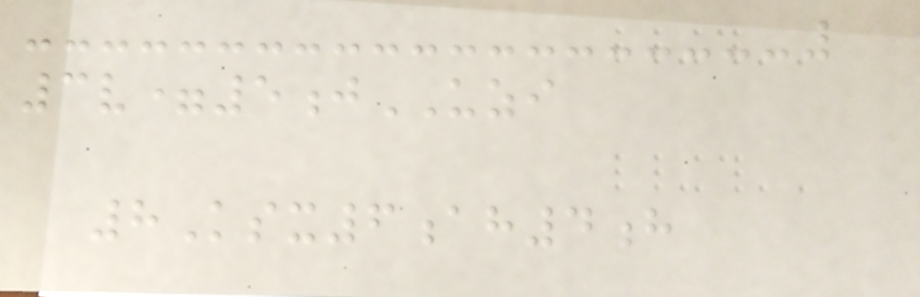3v=5jUZI
8Ksx6ah4h
